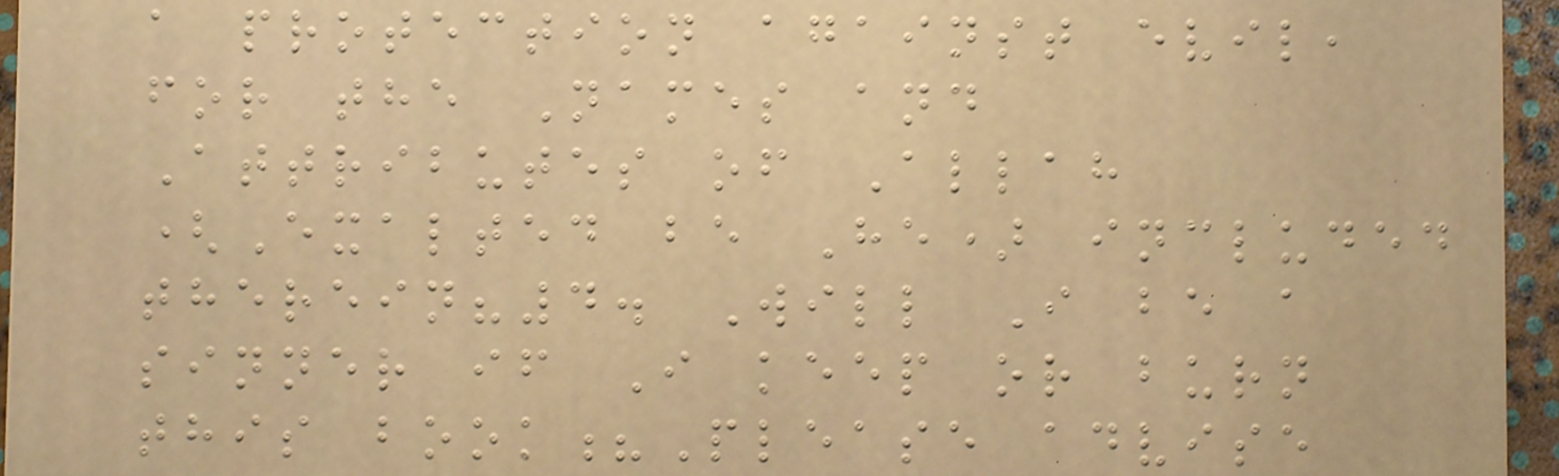a protection against evil,
for the Names and
Attributes of Allah
(Exalted be He) included
therein?4. Will I be a
sinner if I keep or burn
this book?Please advise
